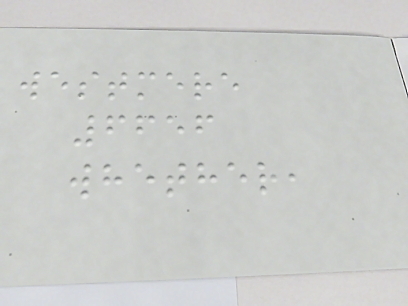westmere
6656
whether,
